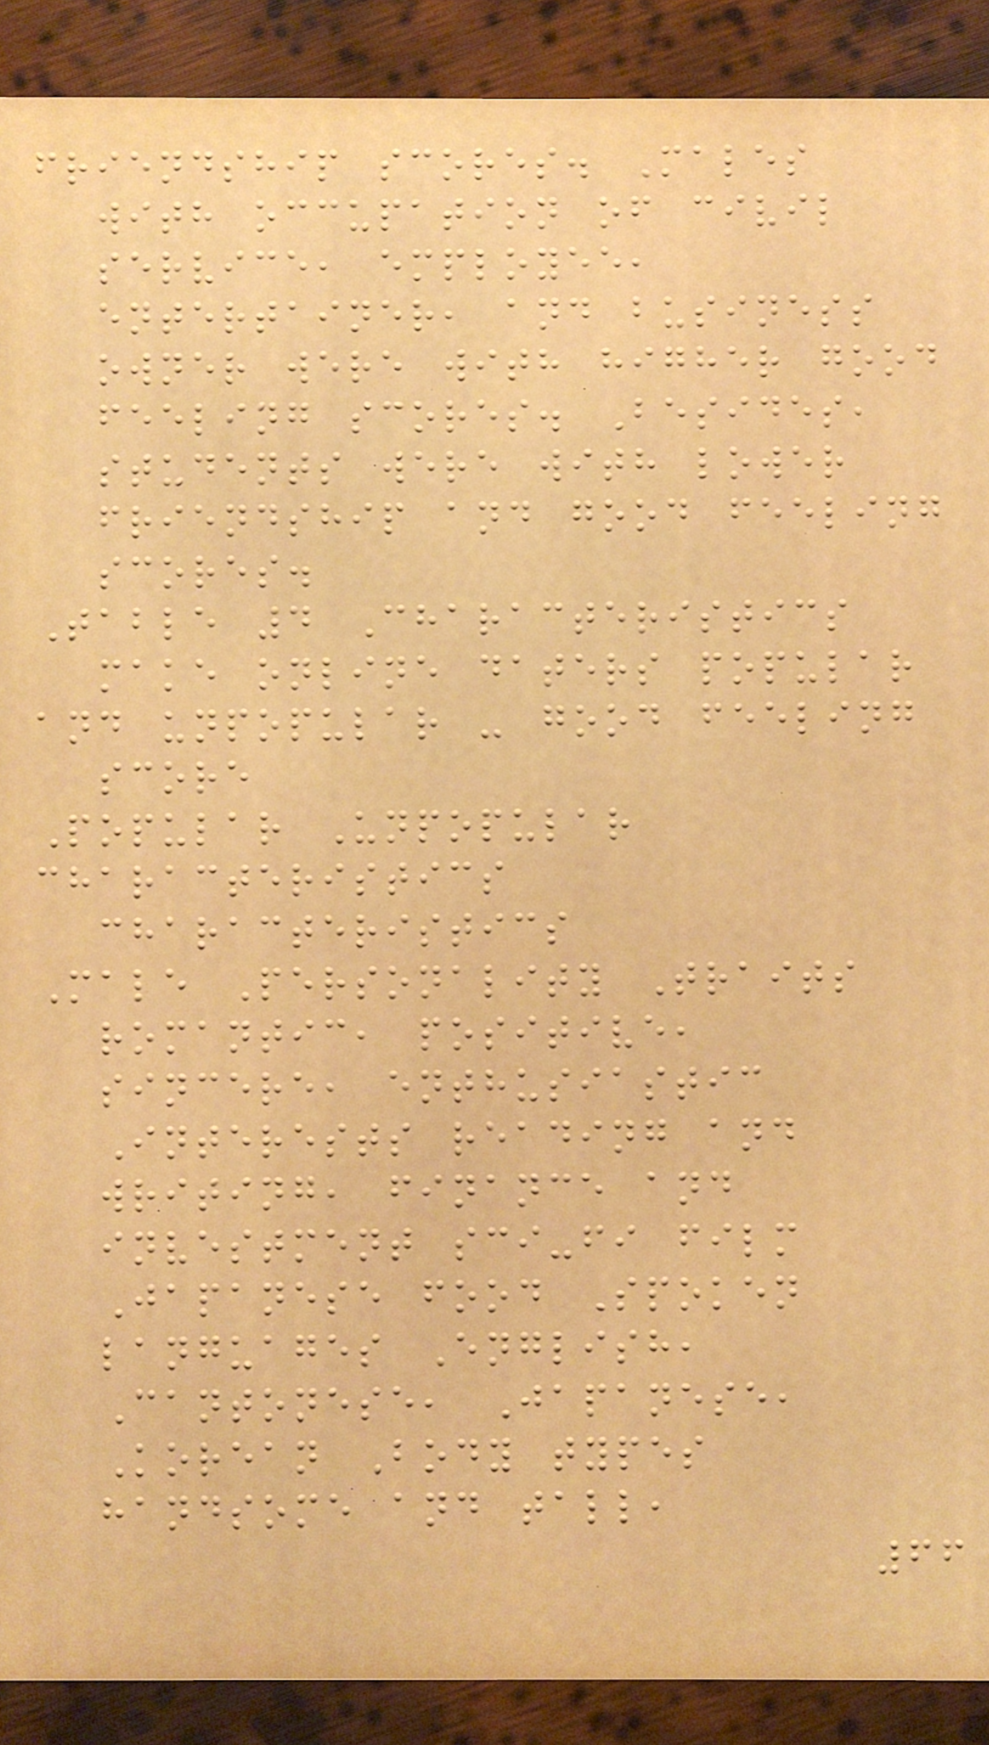friendship scores. Males
with occupation of civil
service, employee,
entertainer, and business
owner were with higher good
feeling scores. Besides,
students were with lower
friendship and good feeling
scores.
Table 4 Characteristics
make online daters popular
and unpopular - good feeling
score
Popular Unpopular
characteristics
characteristics
Male Personality Traits
romantic, positive,
sincere, enthusiastic
Interests reading and
writing, finance and
investment sci-fi film
Japanese food Spoken
languages English,
Cantonese, Japanese,
Korean Body types
handsome and tall,
66
